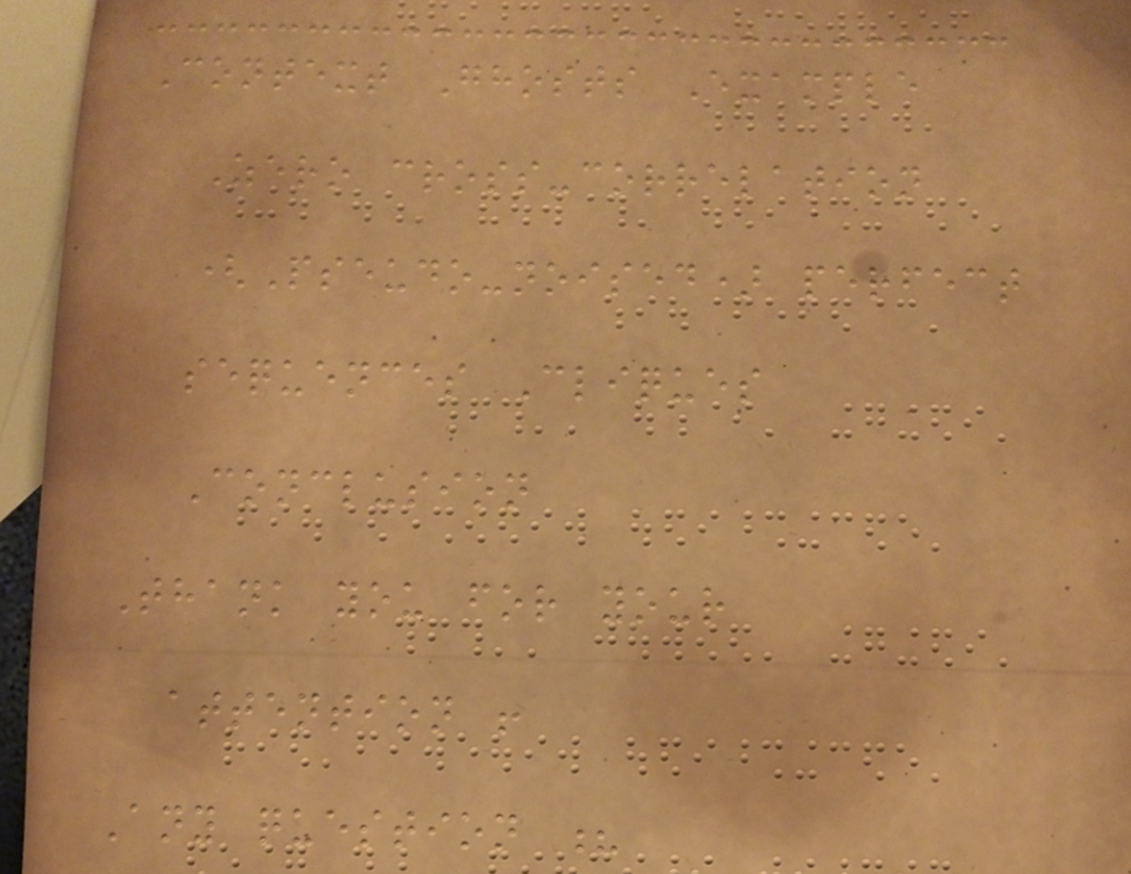Context Ghosts Example
Zero cross-correlation
(Pseudo-noised) perfect
sequences Cliques
Conclusion
Thank you for your
attention !
Any question ?
